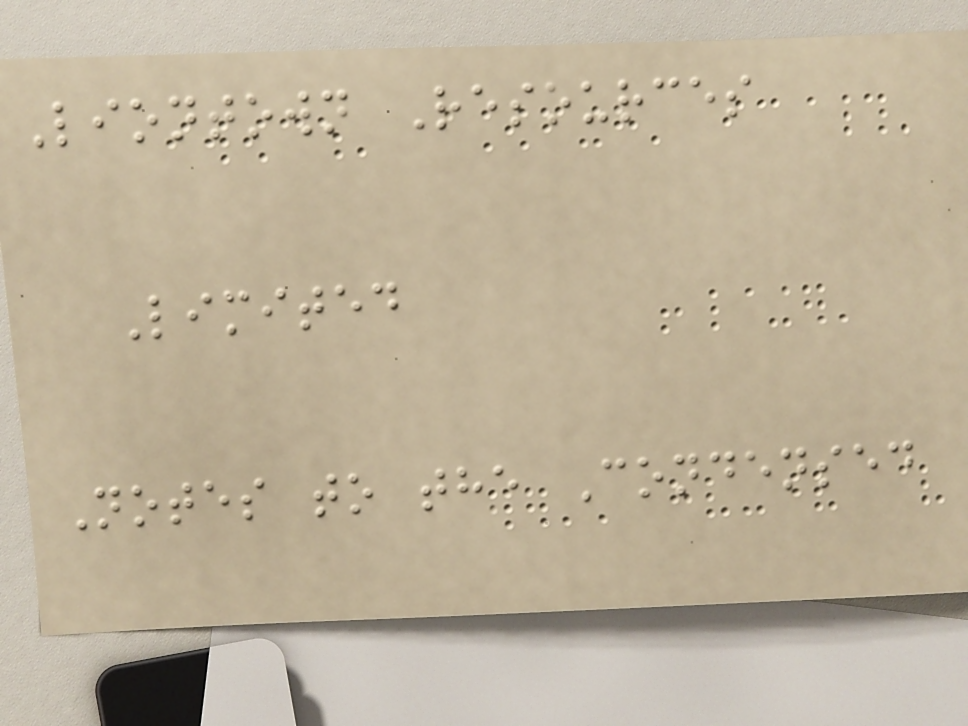Liontown Resources
Limited
Notes to the Condensed
